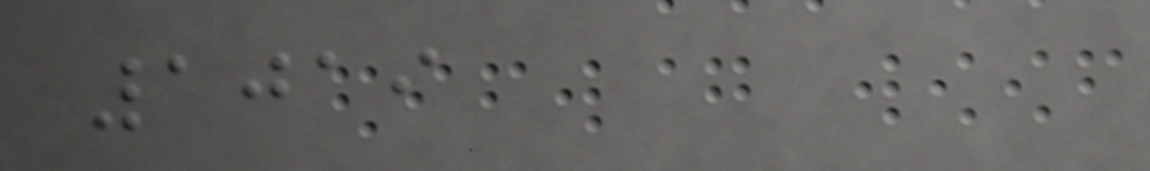1019
